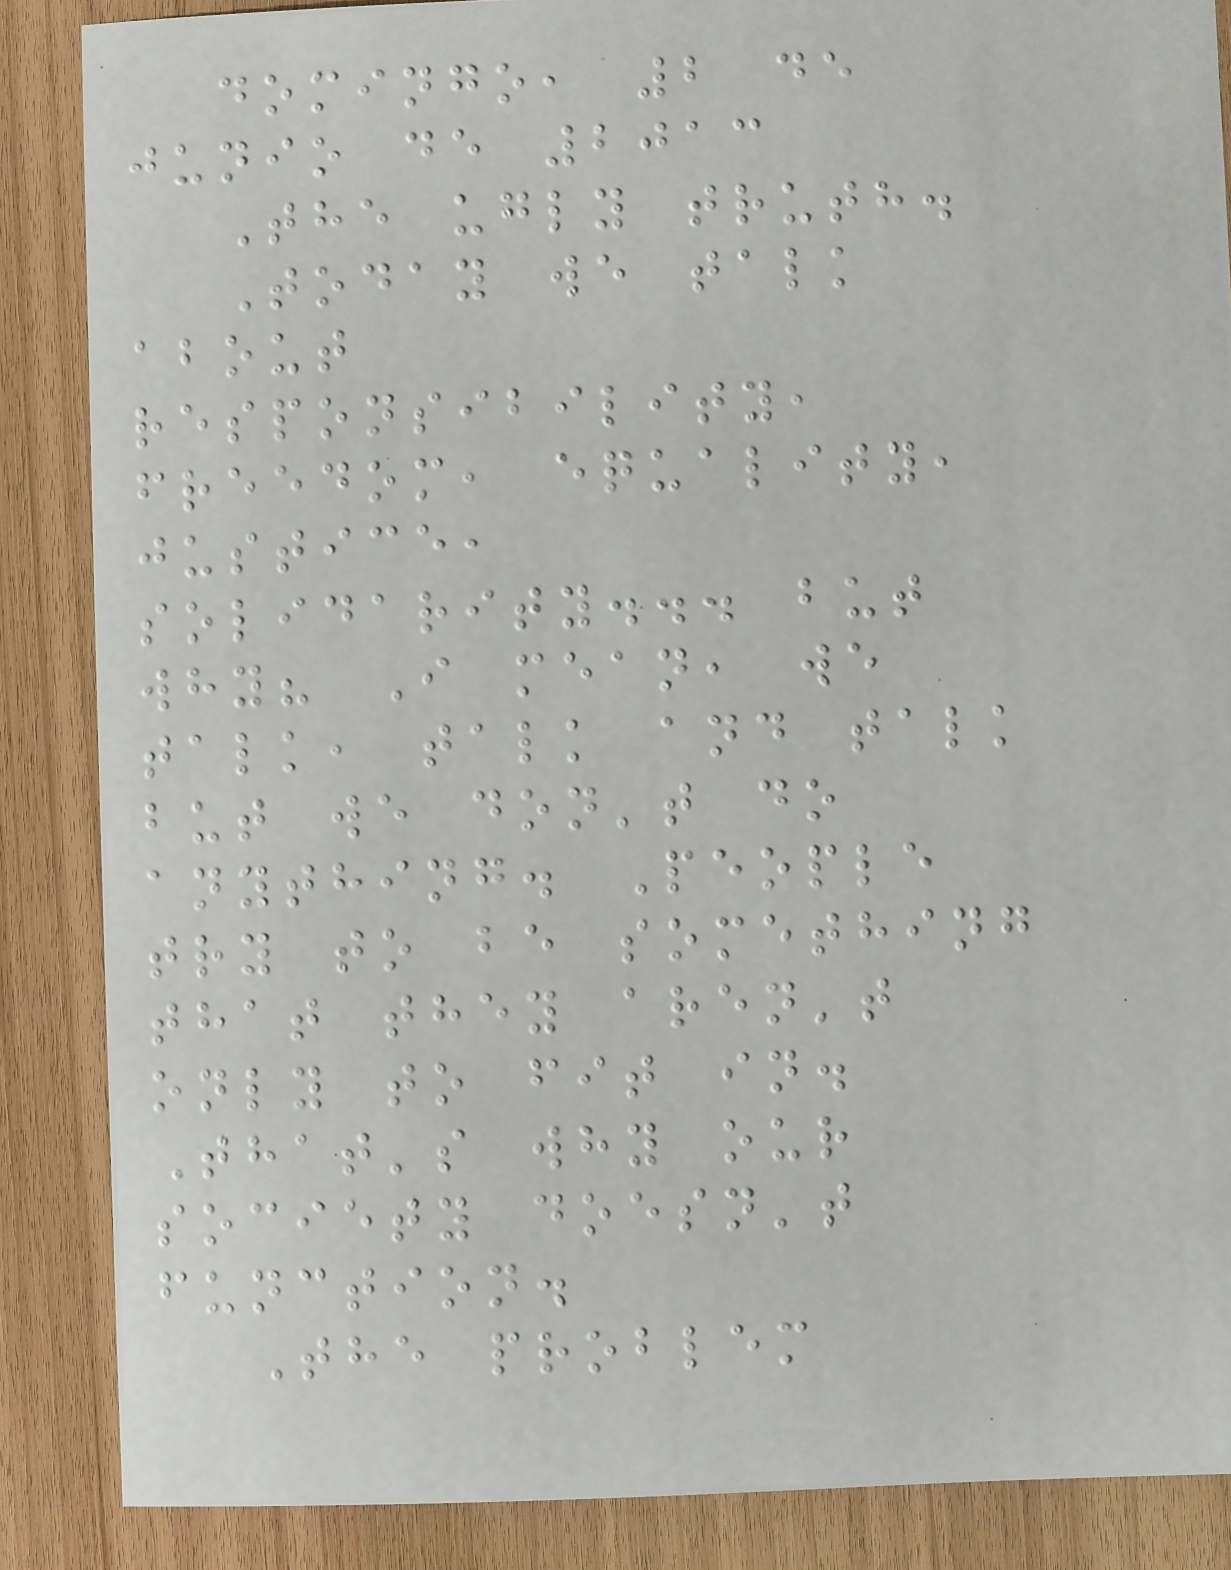domingo, 2 de
junio de 2013
The ugly truth.
Today we talk
about
responsibility,
freedom, equality,
justice,
solidarity... but
why? I mean, we
talk, talk and talk
but we don't do
anything. People
try to be something
that they aren't
only to fit in.
That's why our
society doesn't
function.
The problem
